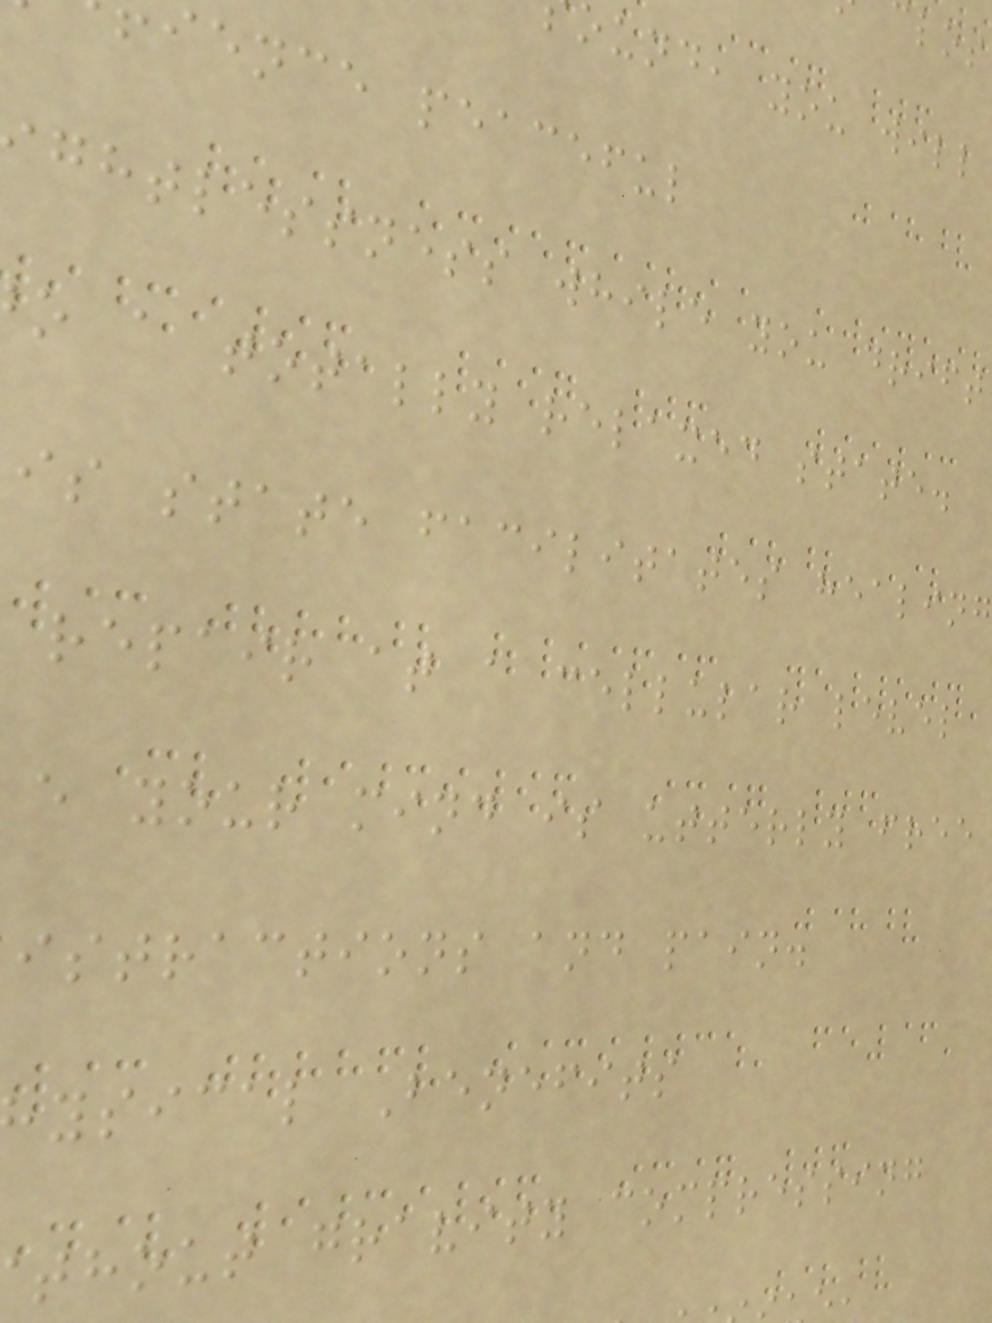ound, you will
ience peaceful
ghtlessness while you drift
o a totally relaxed state.
is state facilitates healing
repair at a cellular level
e your mind is utterly free
istractions and pain.
ysical Benefits
thout gravity compressing
